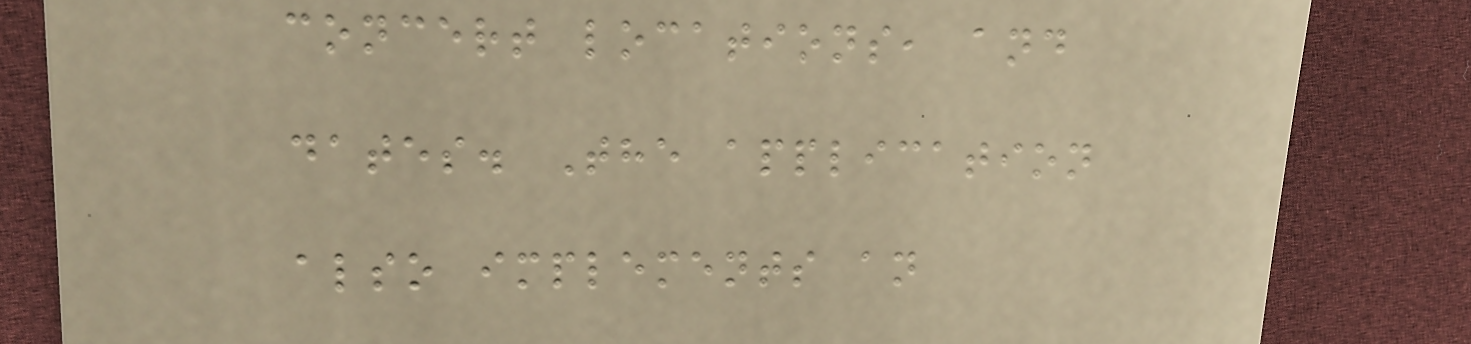concert locations, and
dates. The application
also implements an
